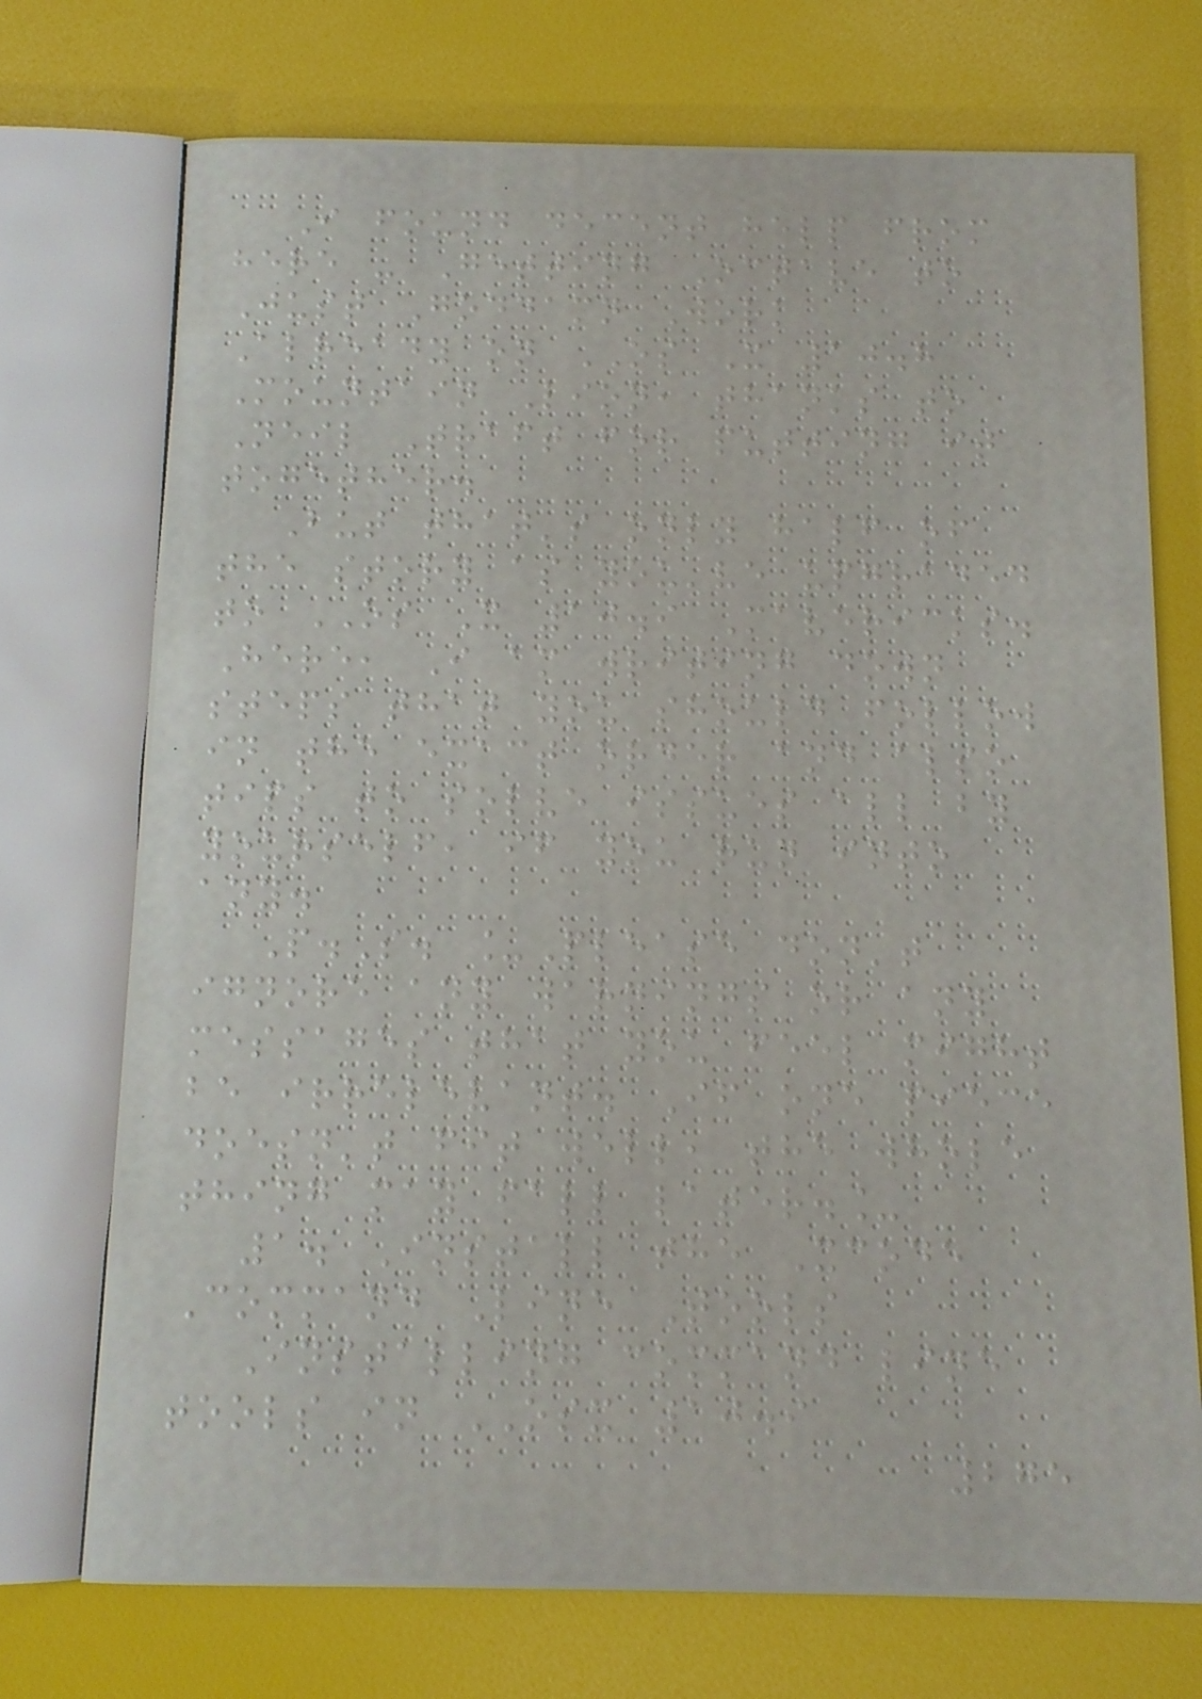I found decent help from
here - Getting Octave to
Just Goddamn Work
Already on OS X 10.8
Mountain Lion, thanks to
Neil Traft for putting it
together.
But that's only half of
the story as you've upgraded
to OS X 10.9 Mavericks.
Here, I am writing down
steps that you should follow
in the exact order and also
tips to solve issues all by
yourself, if you run into
any.
P.S. _Please don't
ignore any warnings or any
messages that you feel might
be irrelevant. If one piece
doesn't fit well, the whole
thing may fall later._
1. Install the Xcode
Command Line Tools
Installing command line
tools in OSX 10.9
275
